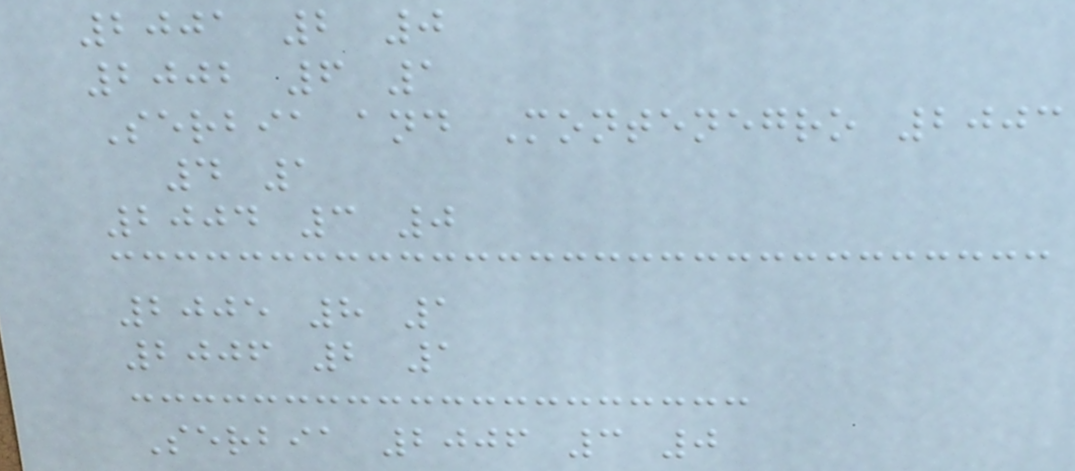2001 2 0
2002 6 1
Serbia and Montenegro 2003
4 1
2004 3 0
2005 8 1
2006 2 1
Serbia 2006 3 0
